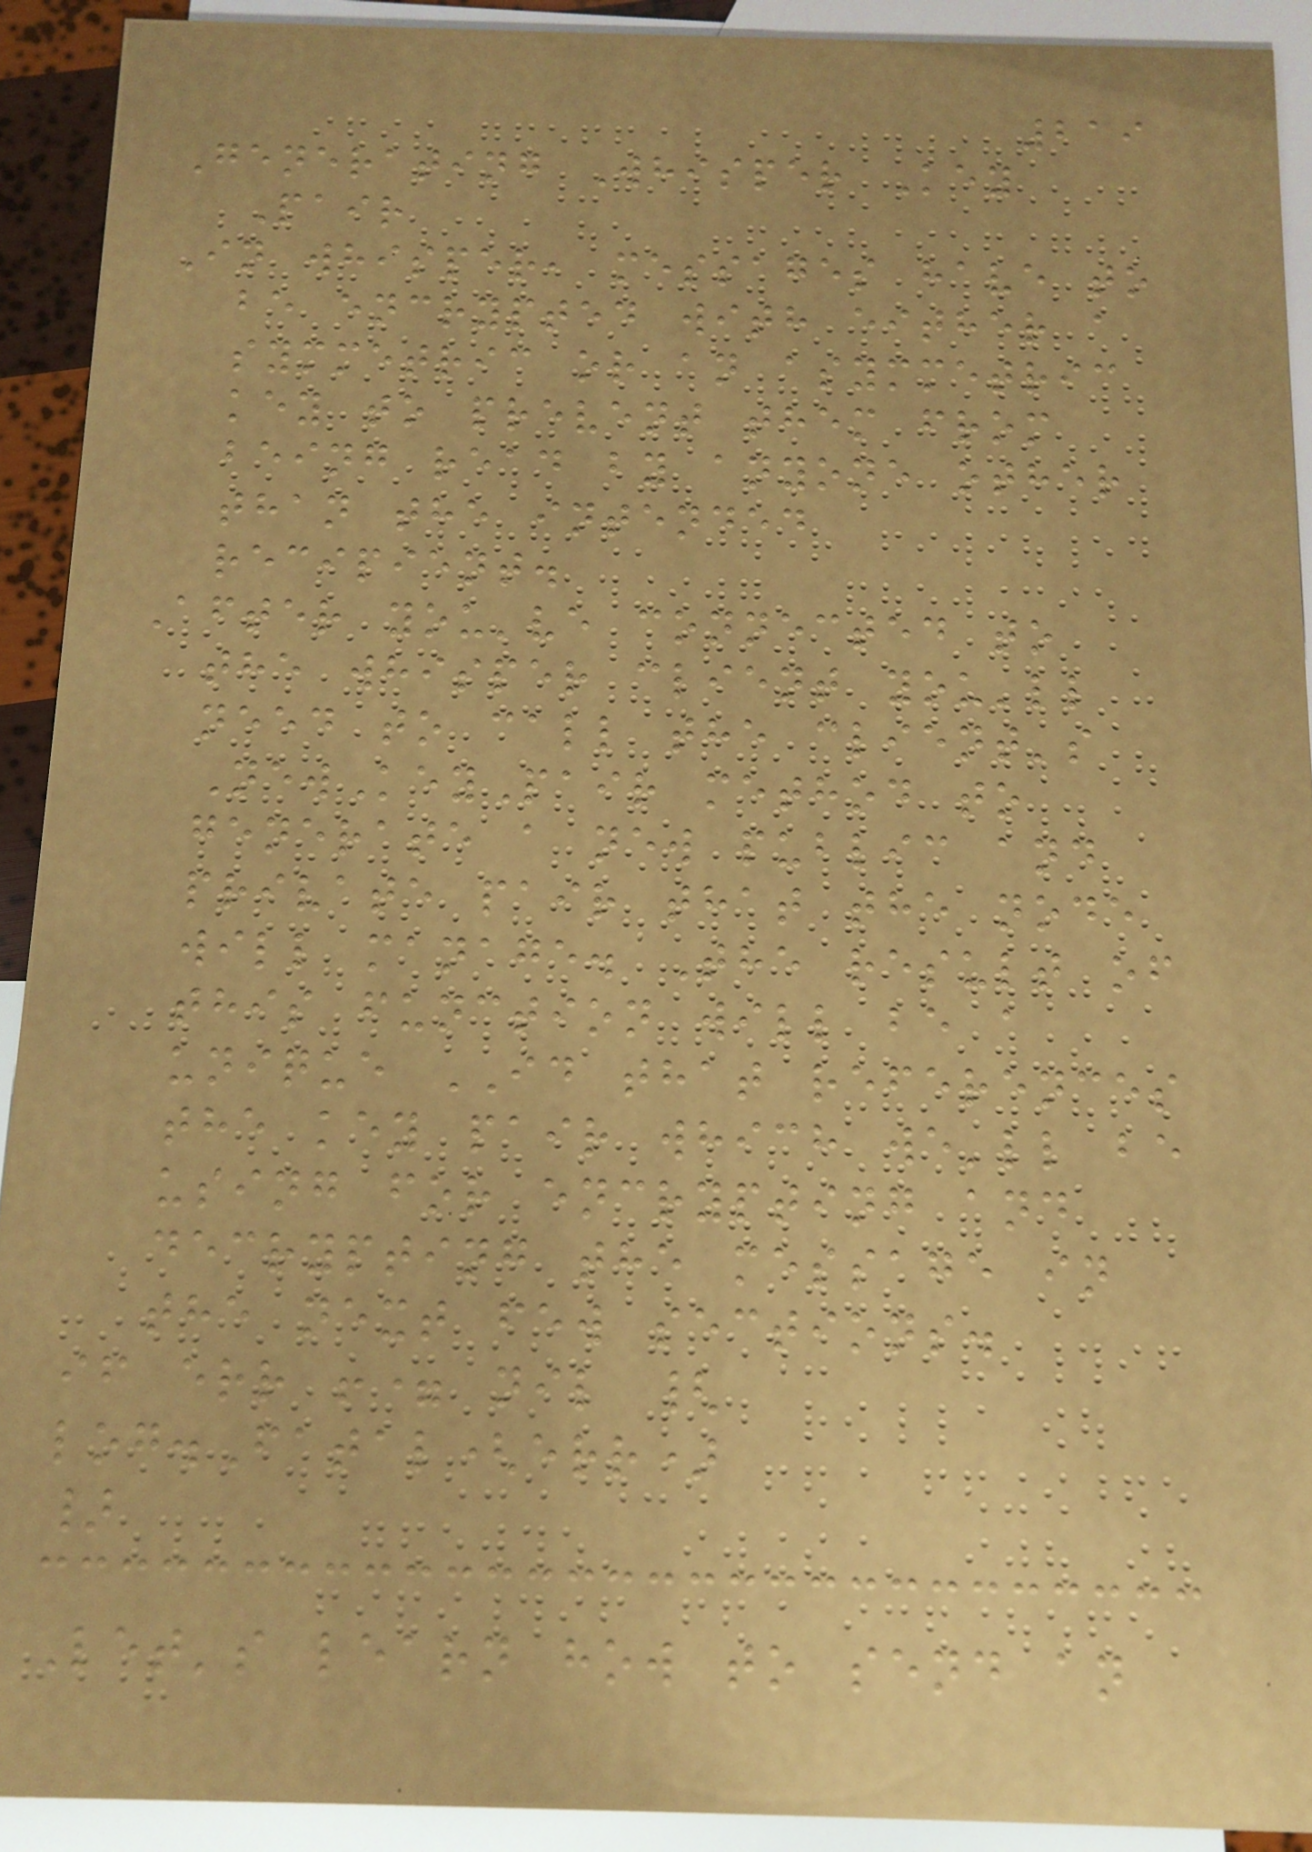219
Generating Whisper Key
Pair
In whisper, messages have to
be encrypted with either a
symmetric or an asymmetric
key to prevent them from
being read by anyone other
than the intended
recipient.
After you've connected to
the whisper client you'll
need to call the client's
NewKeyPair method to
generate a new public and
private pair that the node
will manage. The result of
this function will be a
unique ID that references
the key pair which we'll be
using for encrypting and
decrypting the message in
the next few sections.
if err != nil {
log.Fatal(err)
}
Let's learn how to send an
